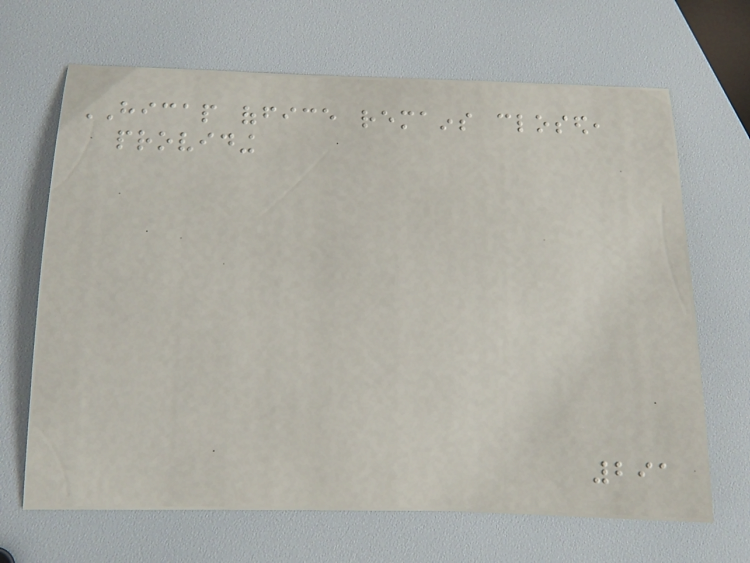HICAP office remains closed,
providing
291
